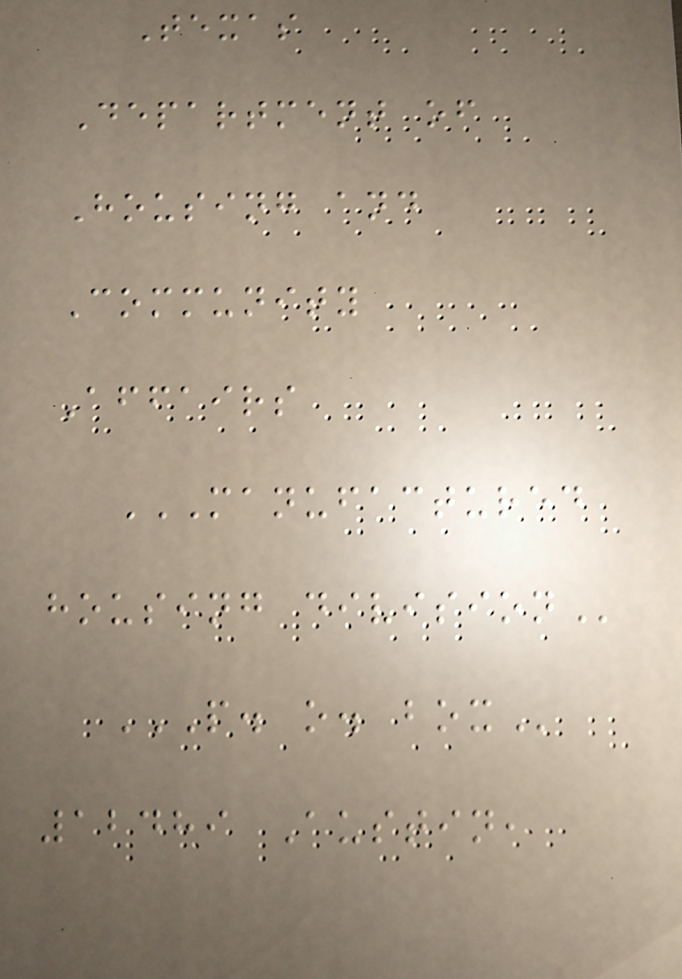Texas
Department of
Housing and
Community
Affairs
MANUFACTURED
HOUSING DIVISION
P. O. BOX
12489 Austin,
